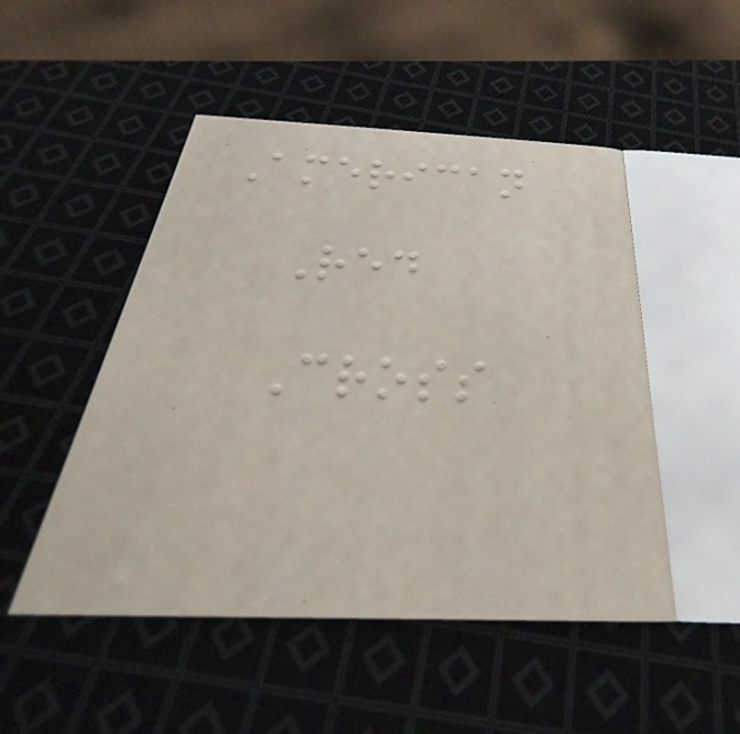American
Red
Cross
